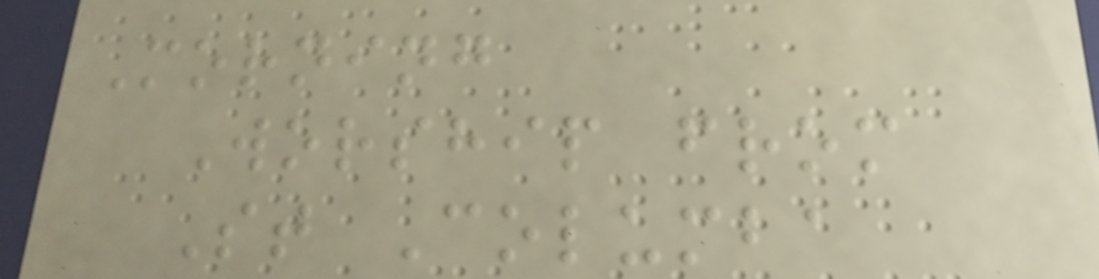Morning
Worship from
St Columba
